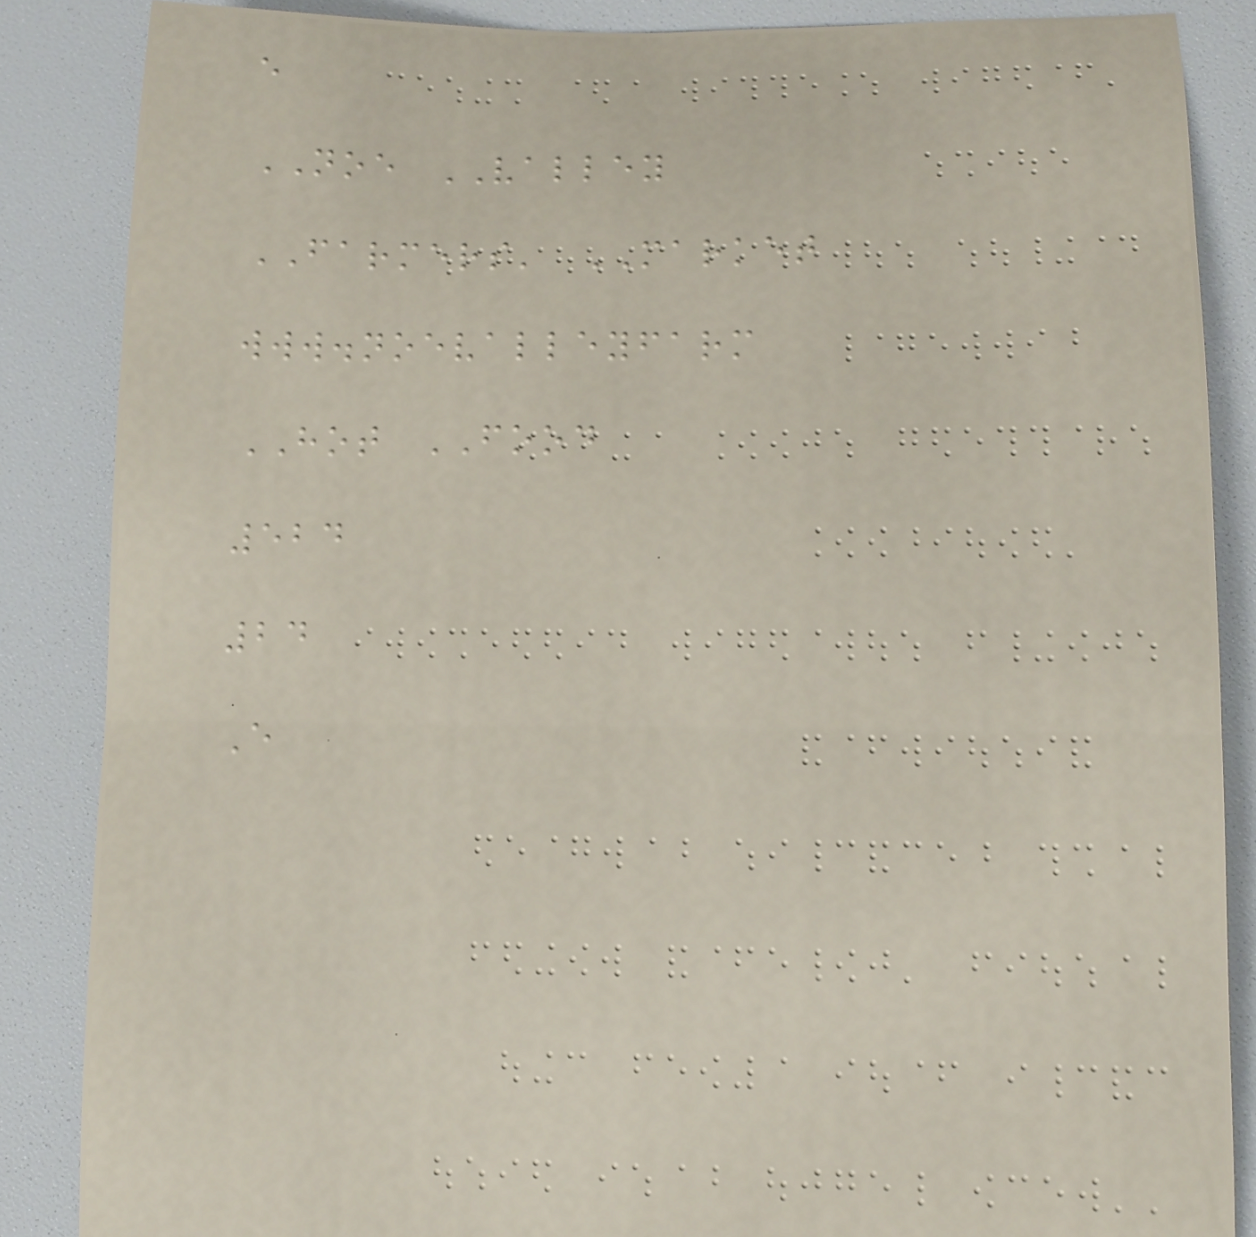e
NOE VALLEY
FARMERS' MARKET
www.noevalleyfarm
HOT FOOD
524
24
E
